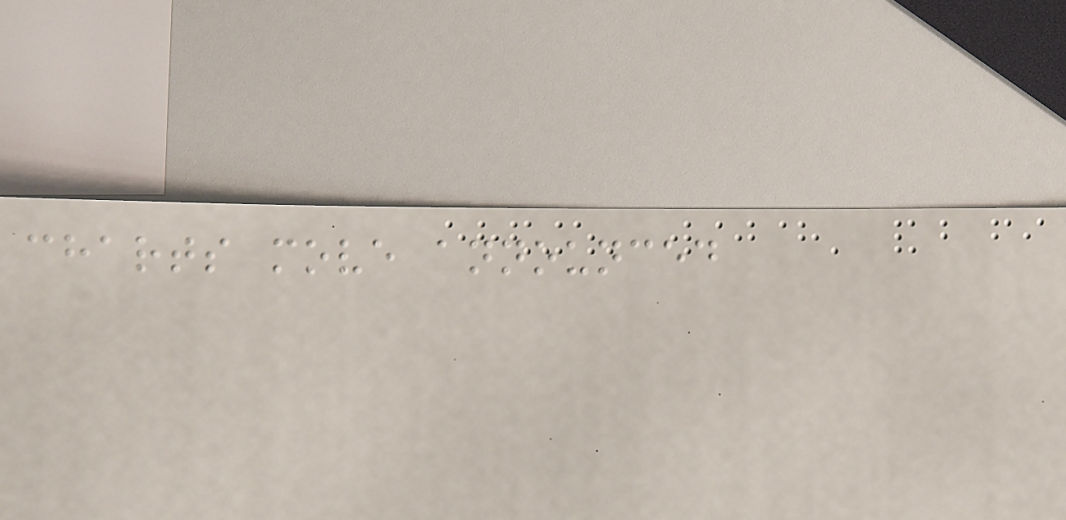charts move announced
